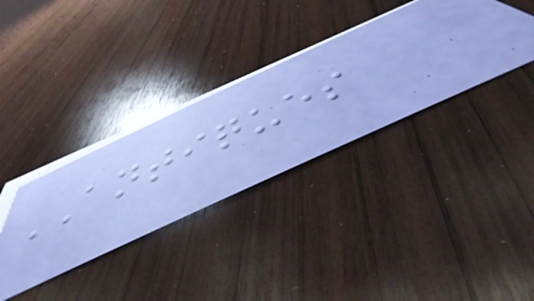ANTIQUES
